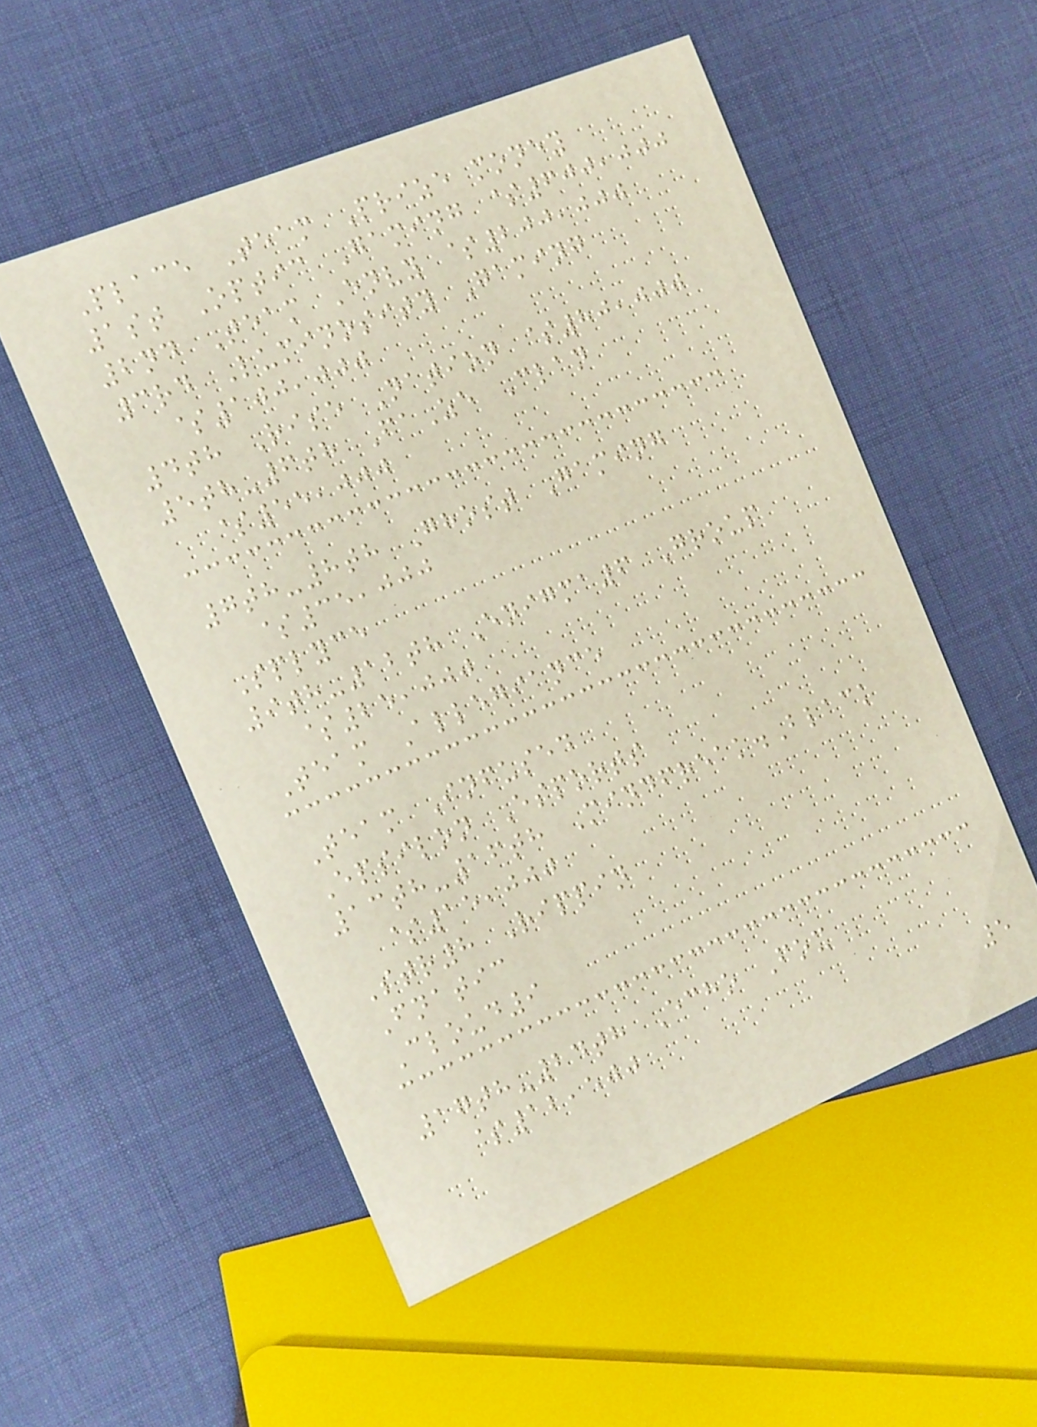Place Team Prize money
1st Optic Gaming $600,000
2nd Team Envy $200,000
3rd Luminosity Gaming
$100,000
4th Rise Nation $80,000
5th-6th FaZe Clan
$55,000
7th-8th Ghost Gaming
$35,000
Splyce
9th-12th Enigma6 Group
$25,000
Team Allegiance
Team Infused
Epsilon Esports
13th-16th Mindfreak.Black
$15,000
Str8 Rippin
Fnatic
Cloud9
17th-24th Echo Fox
$12,500
5
